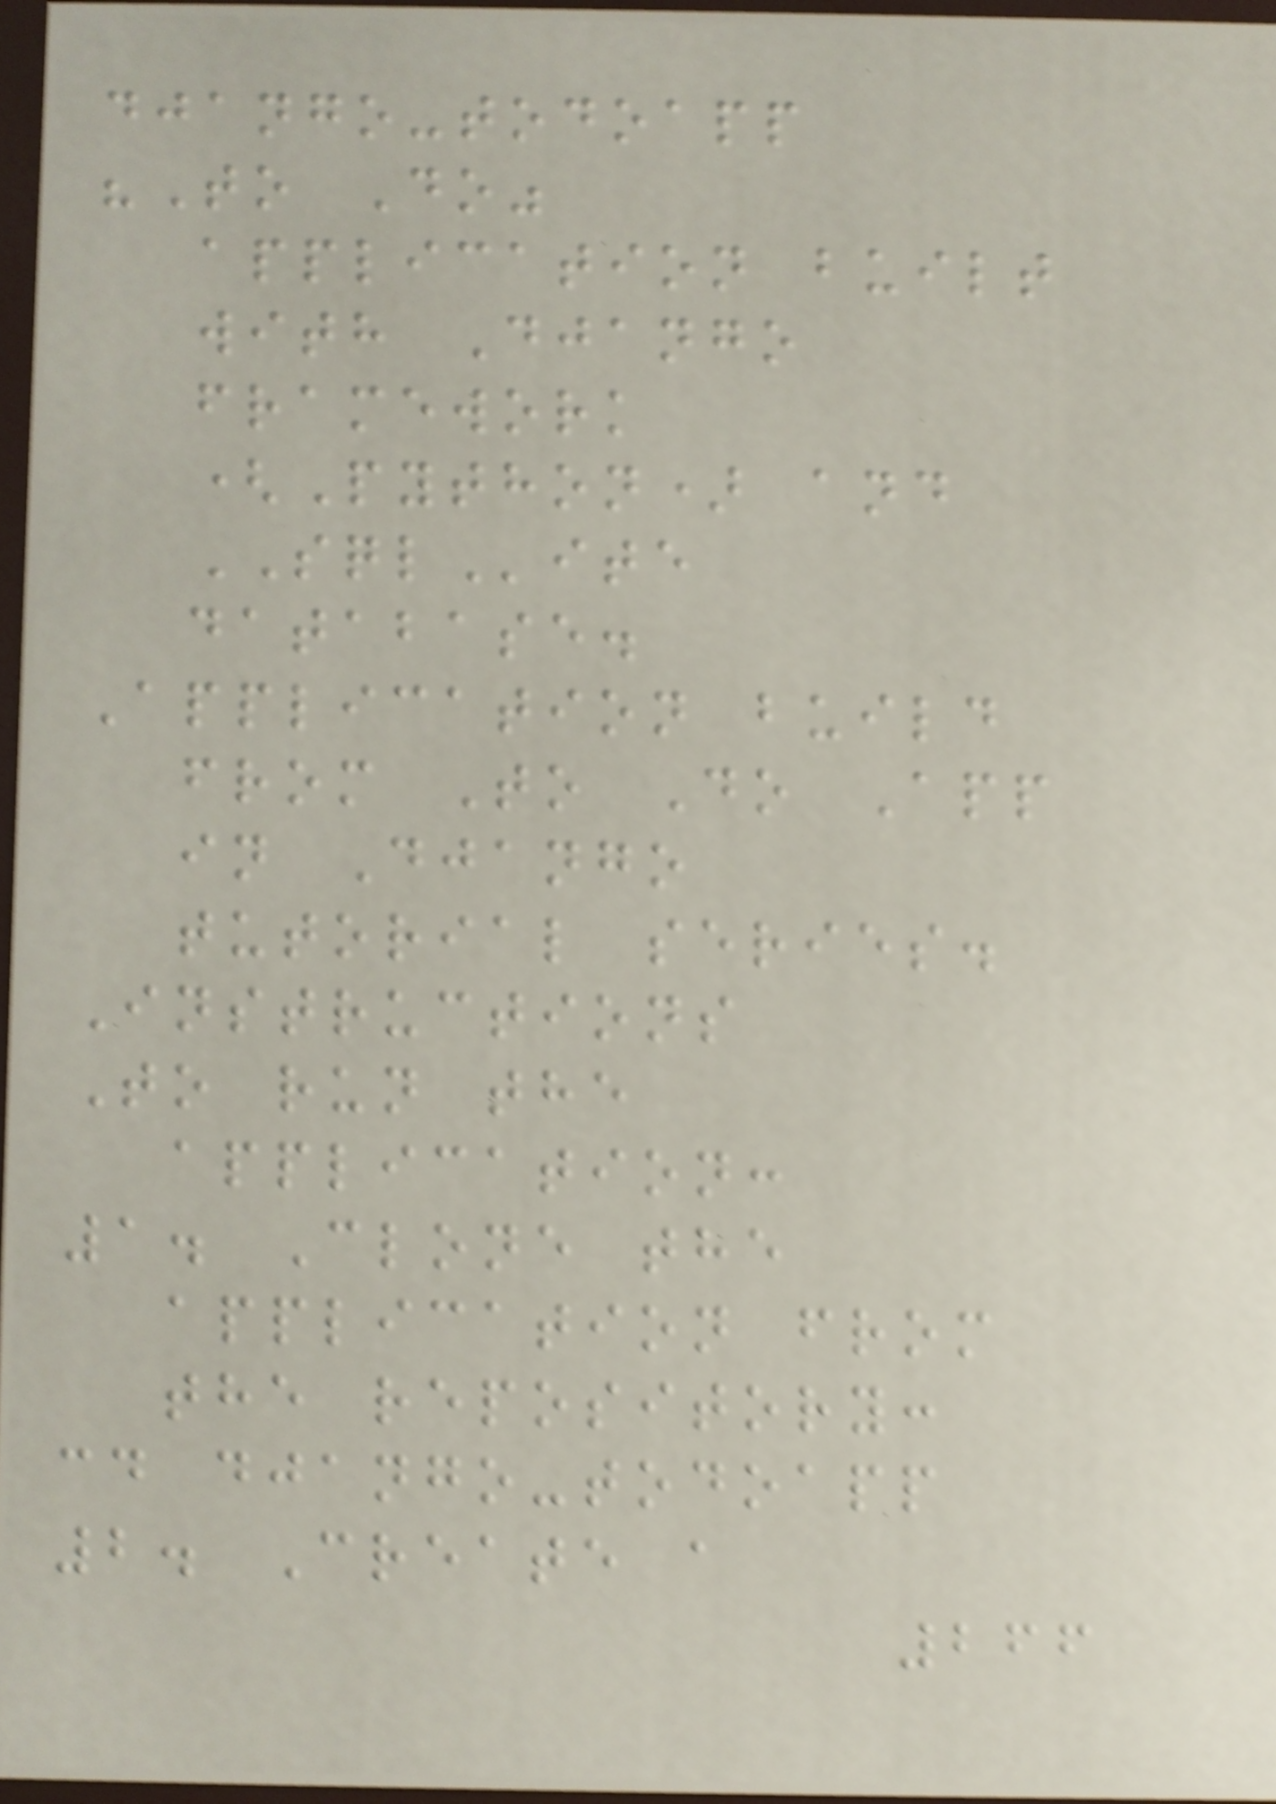django-todoapp
"To Do"
application built
with Django
framework
(Python) and
SQLite
database.
Application build
from To Do App
in Django
tutorial series.
Instructions
To run the
application:
1. Clone the
application from
the repository:
cd django-todoapp
2. Create a
266
